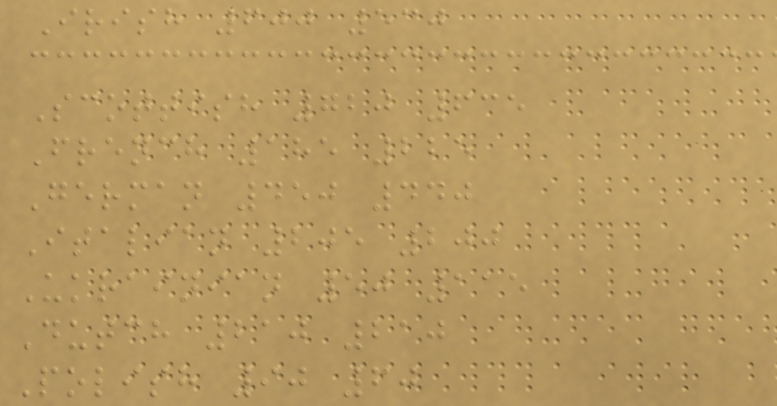Irish 600 530
Scottish 720 635
French 185 225
German 450 440
Italian 205 200
Ukrainian 50 115
Dutch 210 210
Polish 90 60
